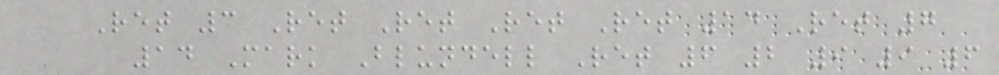Ret 3 Ret Ret Ret Ret 14 Ret 7
14 Mark Blundell Ret 6 2 9 9 6
